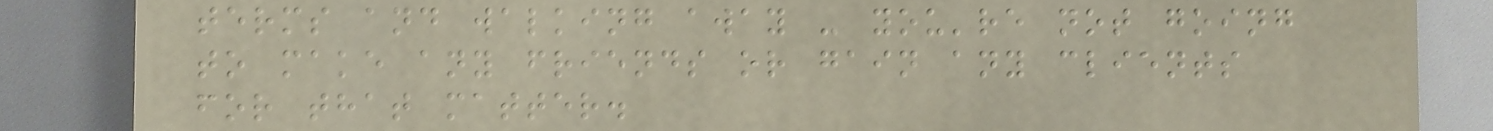terms and walking away - you're not going
to make any friends or gain any clients
for that matter.
